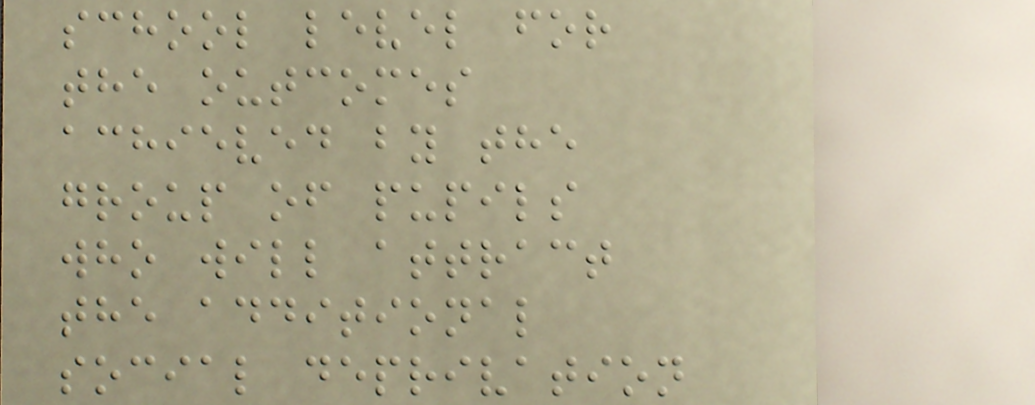school level for
the outcomes
achieved by the
group of pupils
who will attract
the additional
social deprivation
